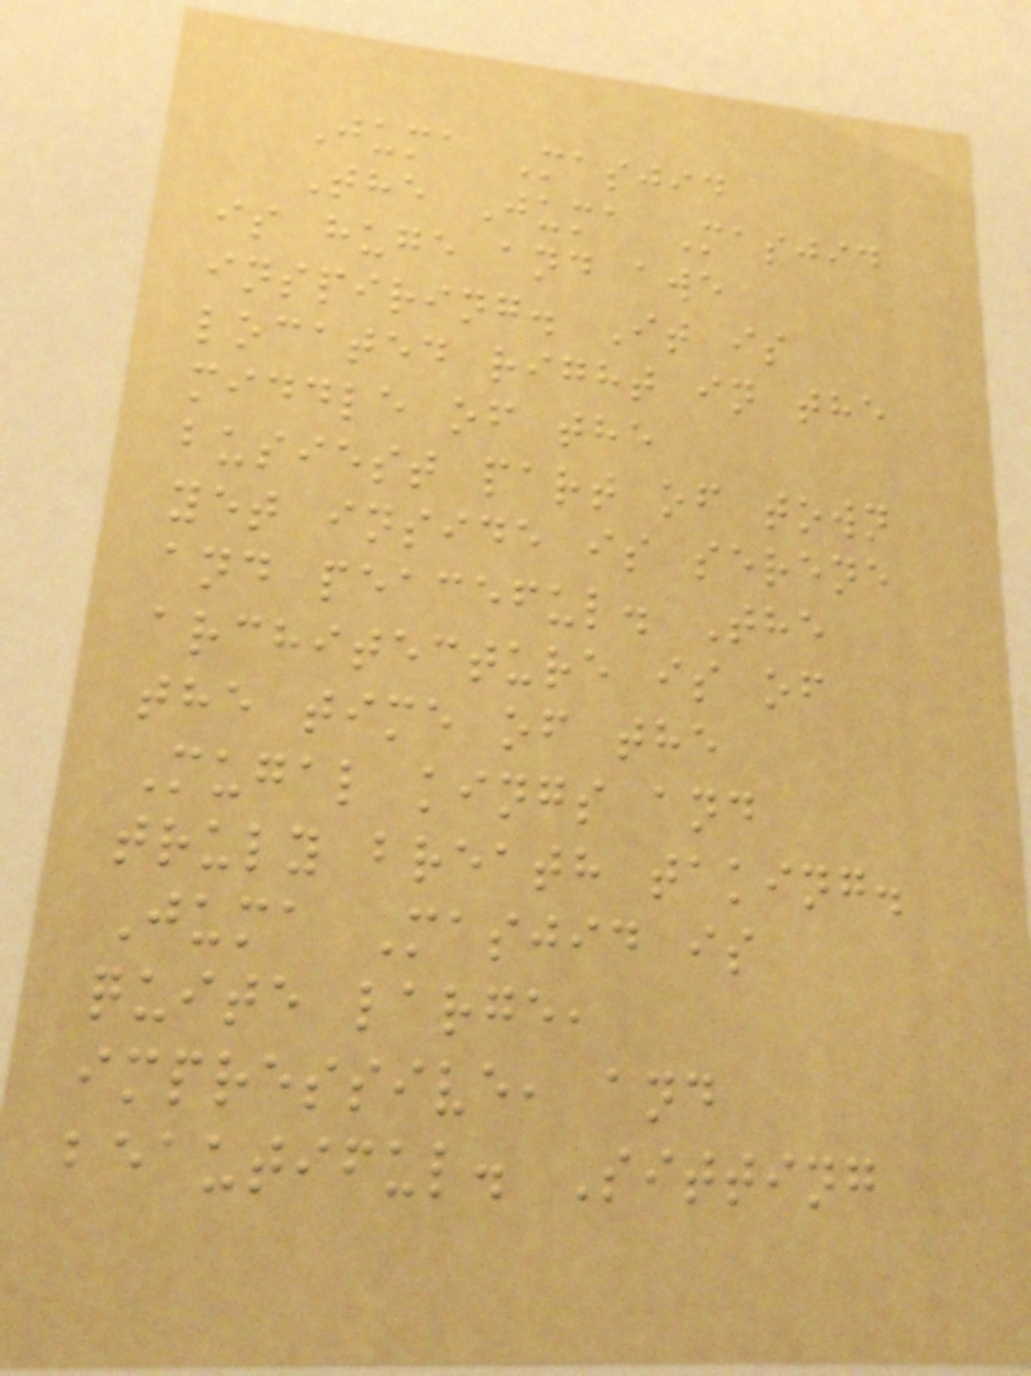Juma Masjid
The Juma Masjid
is huge and awe
inspiring. It is
located right in the
middle of the
busiest part of town
yet inside is serene
and peaceful. The
architecture is of
the time of the
Mugal kings and
truly breath taking.
Juma Masjid is
quite large,
impressive, and
beautiful. Sitting
